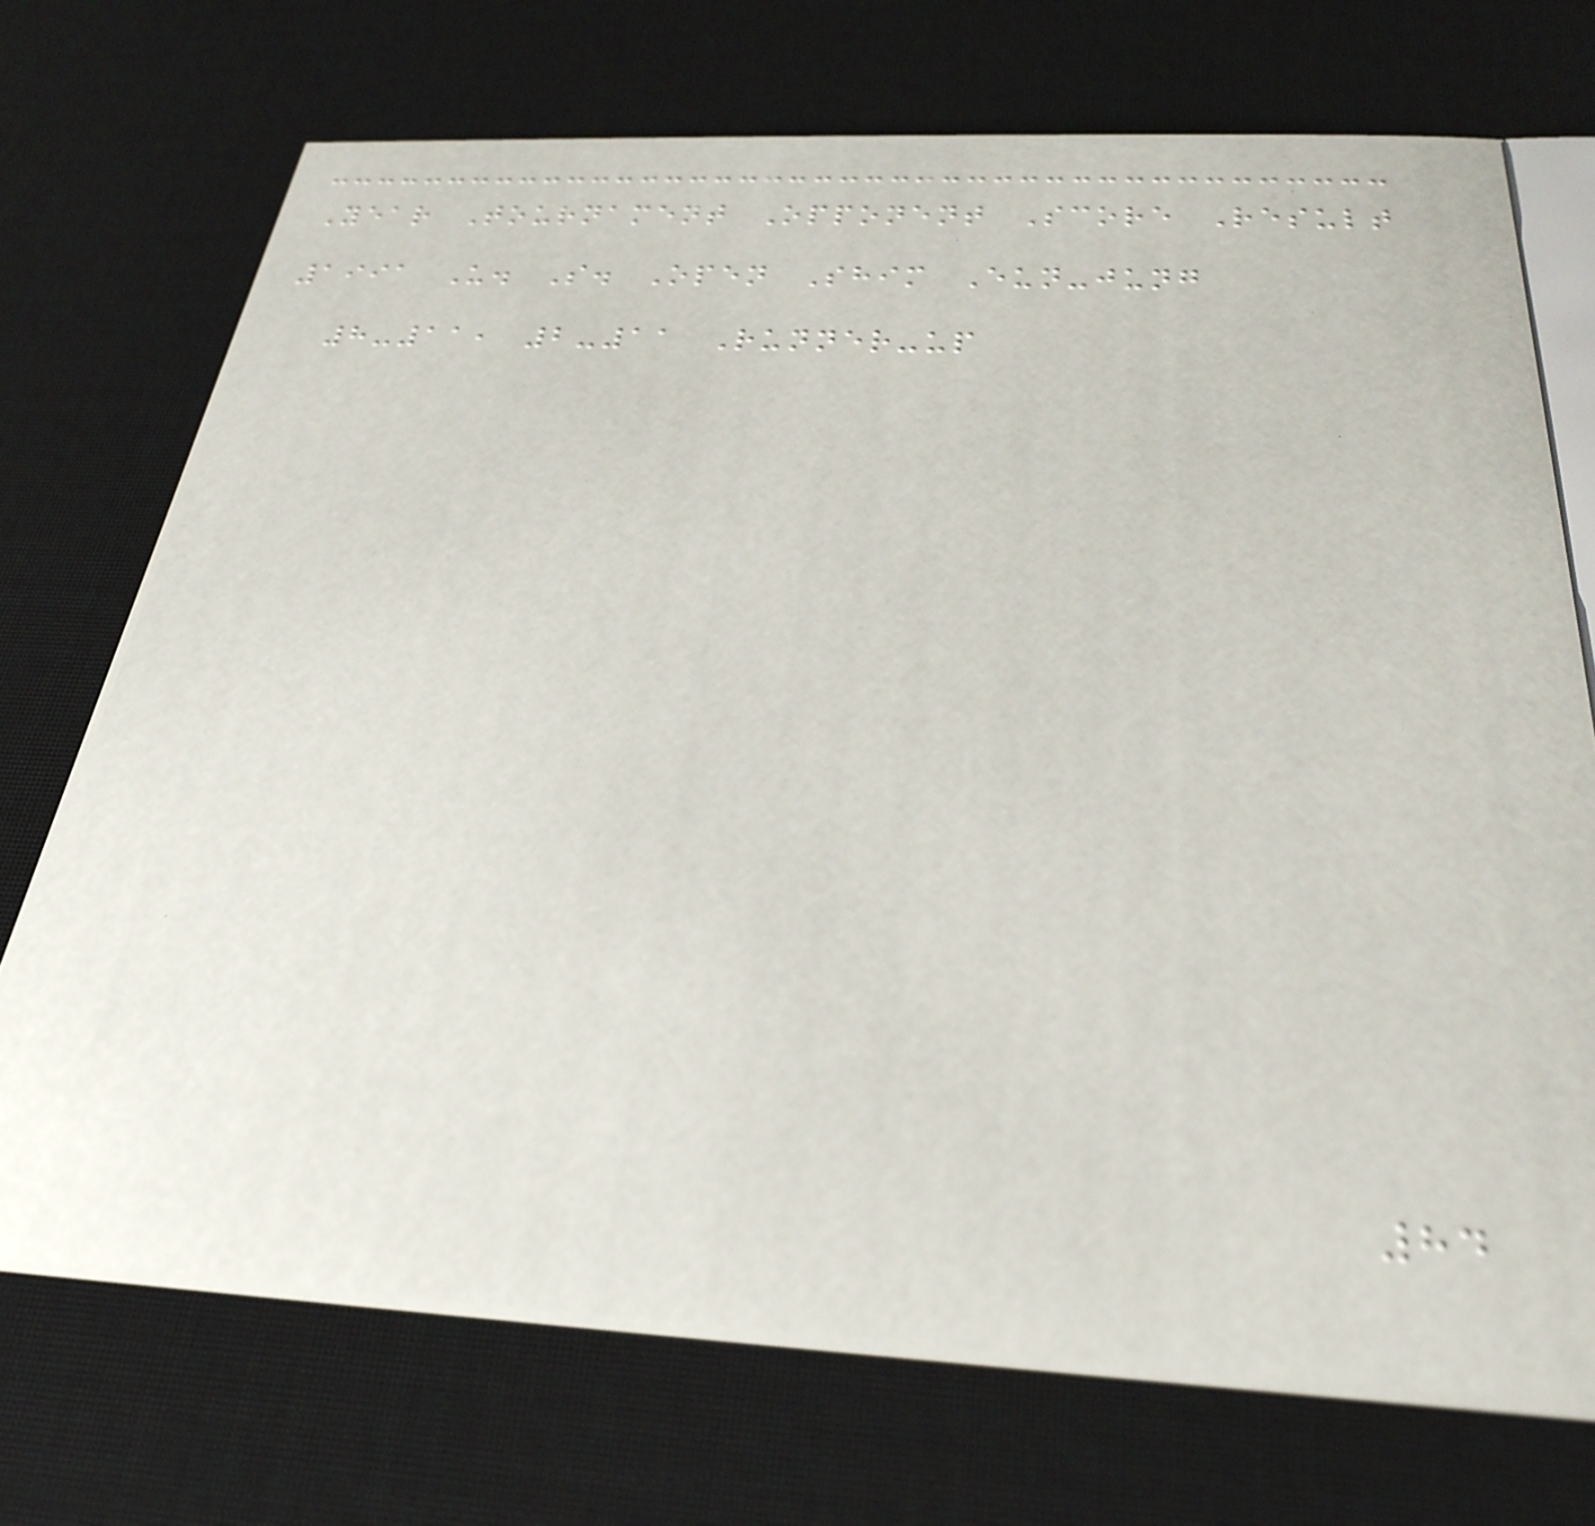Year Tournament Opponent Score Result
1991 U. S. Open Shim Eun-jung
8-11, 2-11 Runner-up
84
